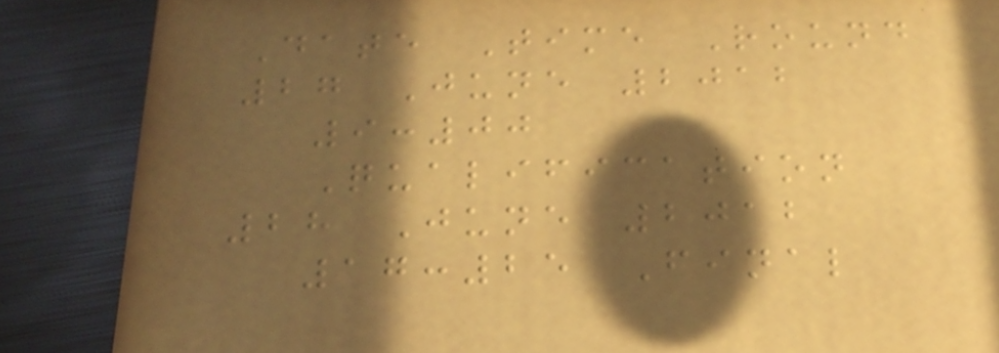Date Time Round
27 June 2012
9:00
Qualification
28 June 2012
17:25 Final
